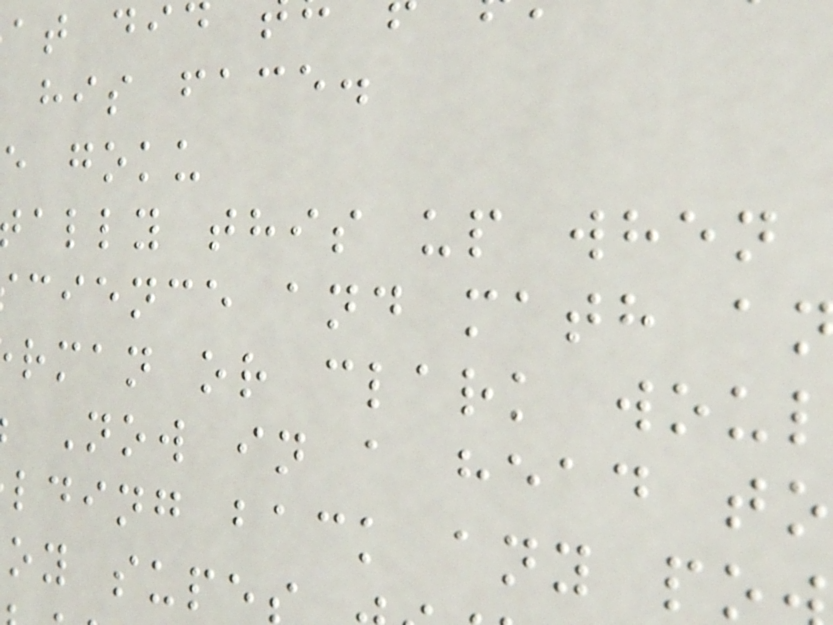his face.
e goku
ally this up when
cience and math a
rman or clark wou
Now in a head to
lding back any p
